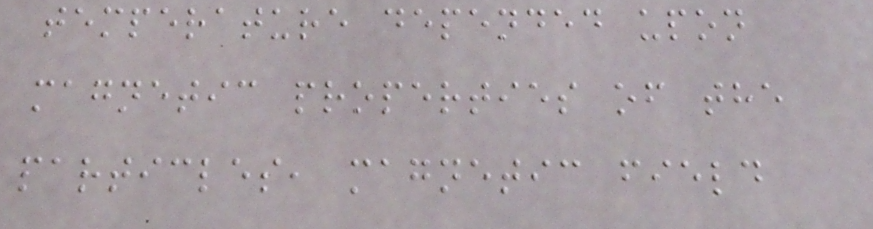temperature depended upon
magnetic properties of the
particles, magnetic field
